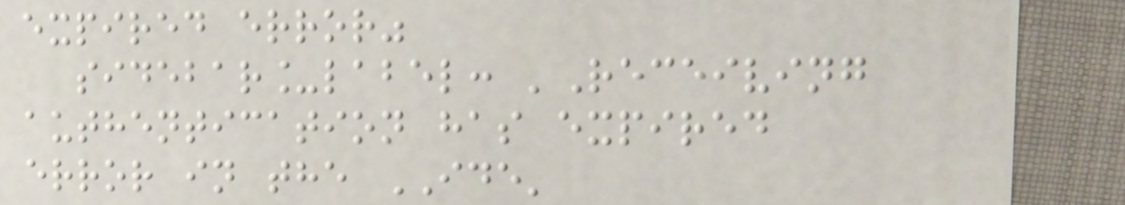expired error"
sidebar_label: 'Receiving
authentication has expired
error in the IDE'
